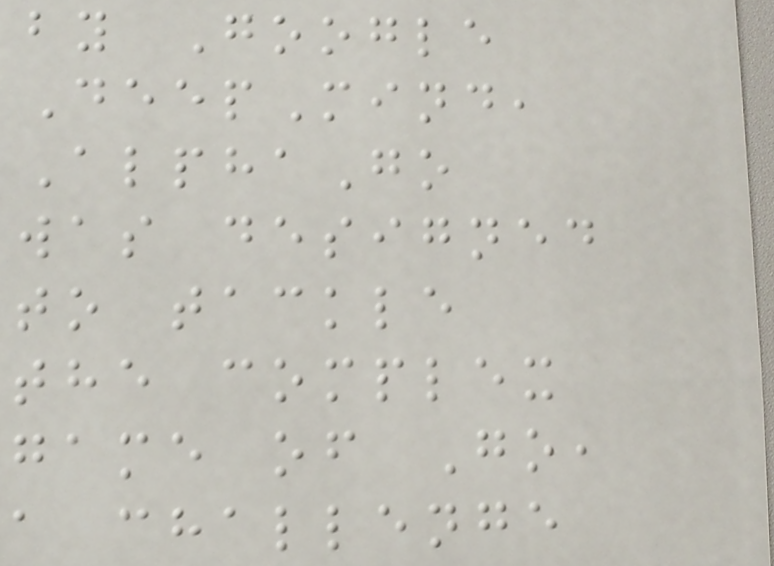by Google
DeepMind,
AlphaGo
was designed
to tackle
the complex
game of Go,
a challenge
